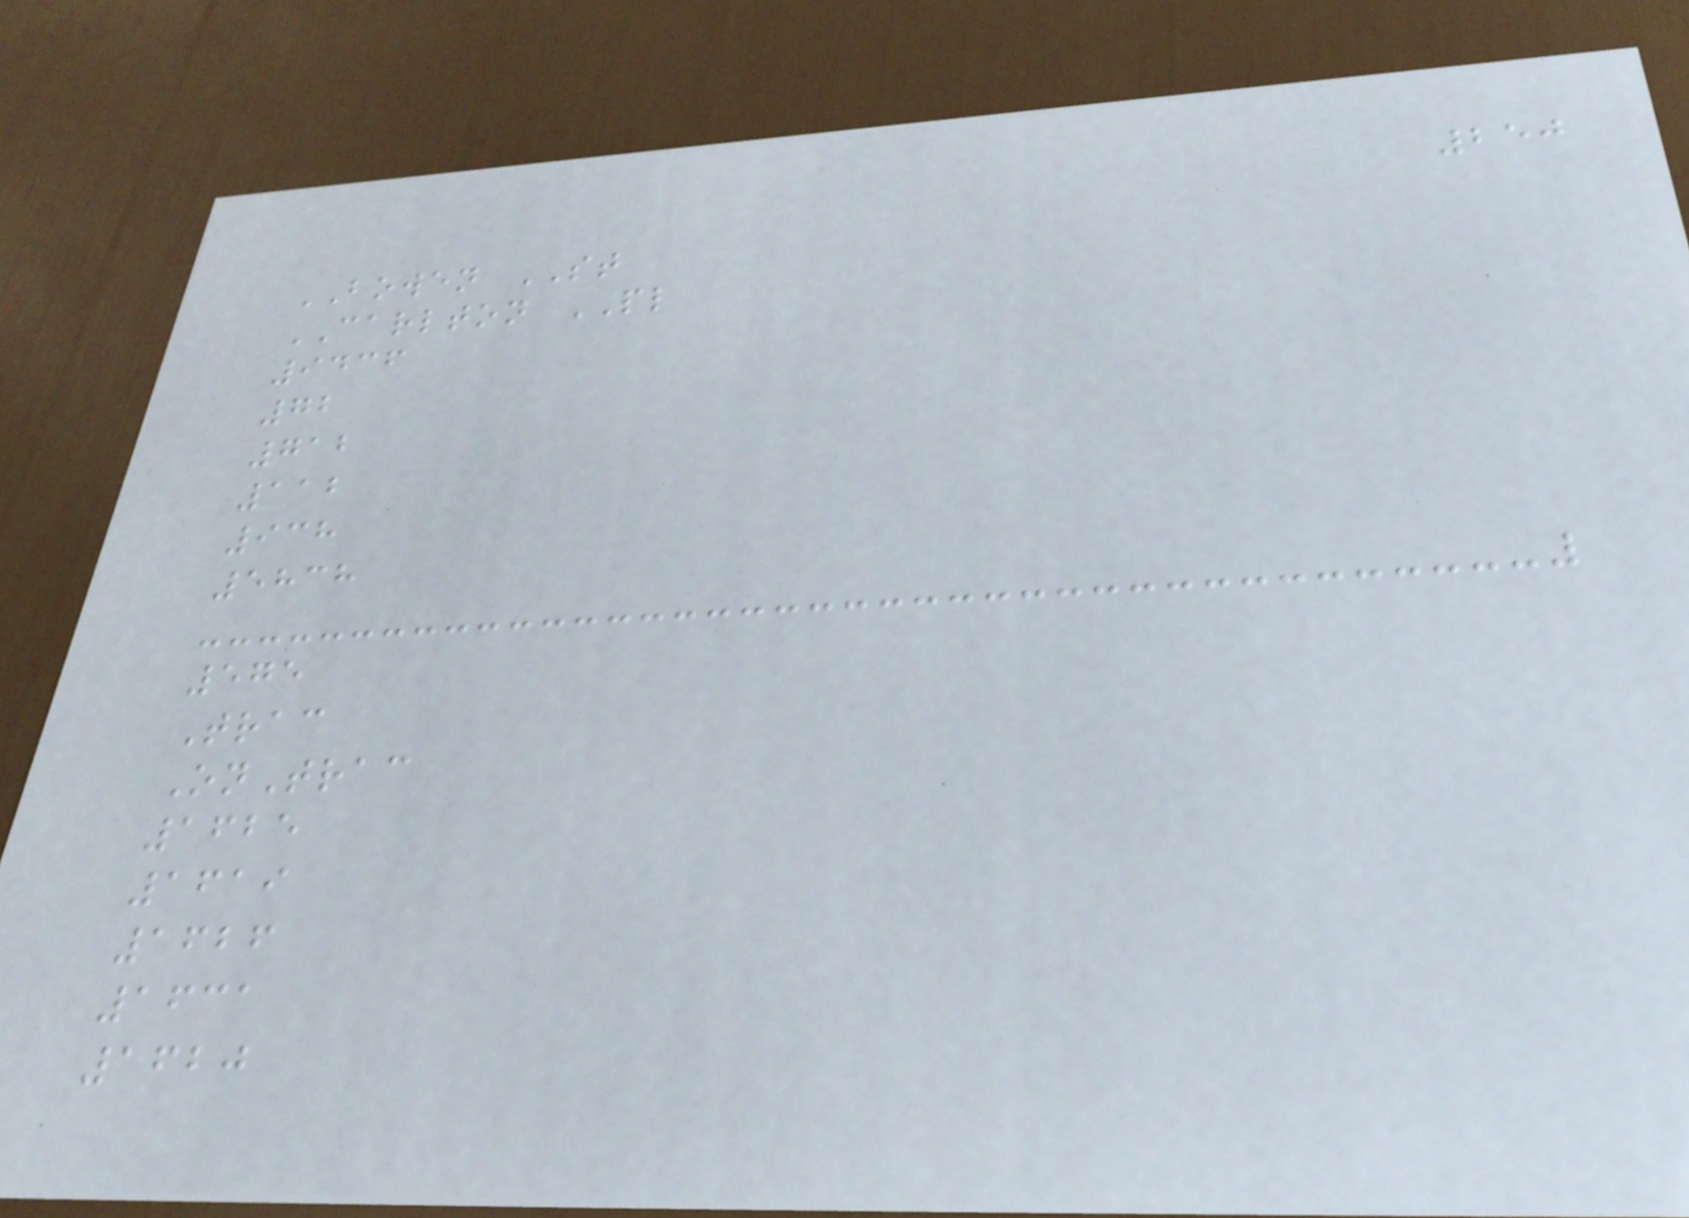250
BOWEN ST
CARLTON PL
9436
72
712
112
938
5838
575
Trac
OnTrac
1625
1619
1626
1631
1620
